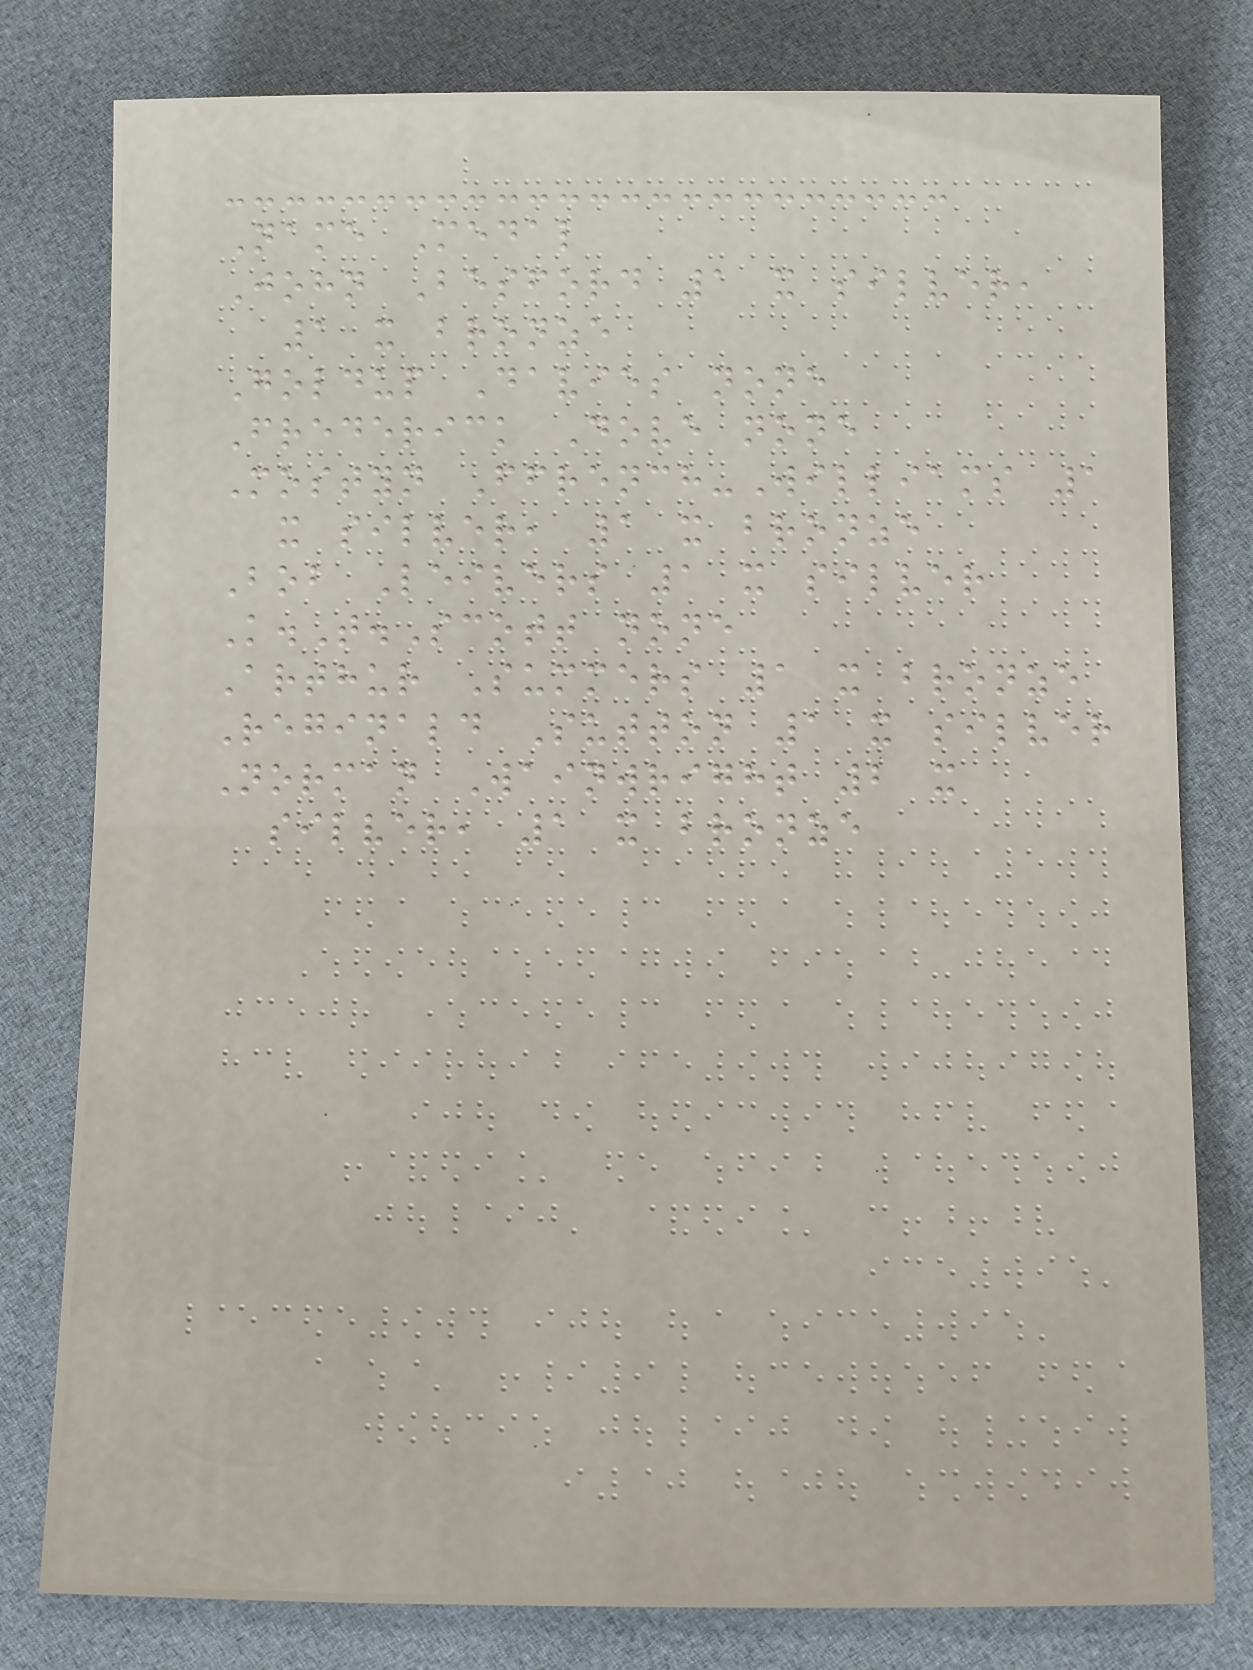Name Medal
John Besford 1 x silver,
1 x bronze
Goldup Davies none
Frederick Dove none
Mostyn Ffrench-Williams 1
x silver, 1 x bronze
Bob Leivers 1 x silver
K.T.Scott none
Arthur Summers 1 x bronze
Reginald Sutton 1 x silver
Norman Wainwright 2 x
silver, 1 x bronze
